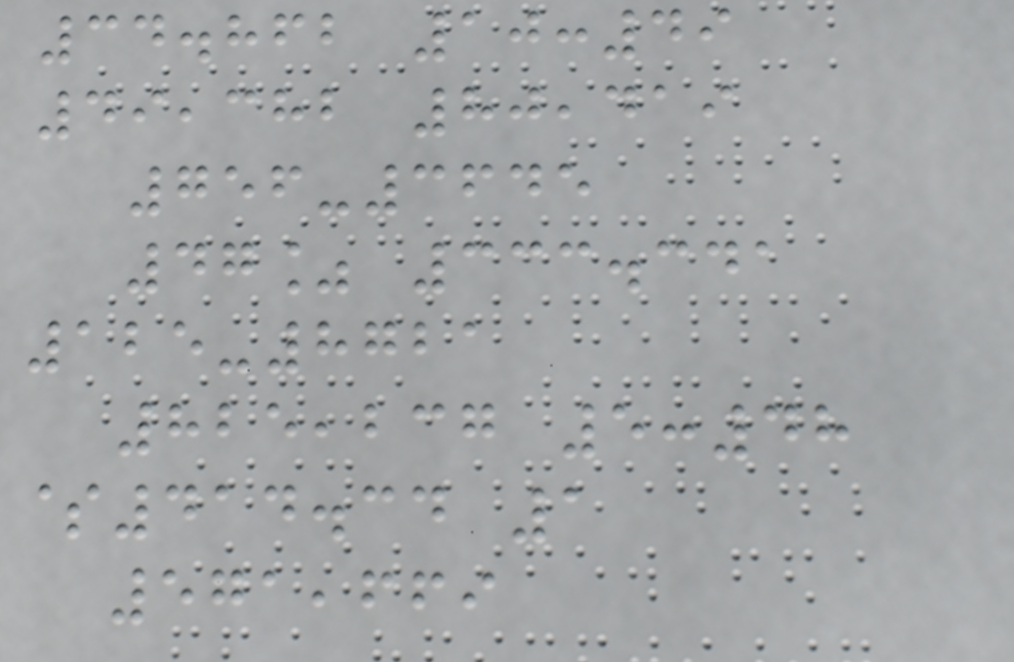34.862 10:49
49,382 80,419
756-3645
47% 333.341
125-8721
825,237 5:48
$414.34 1
571,669
